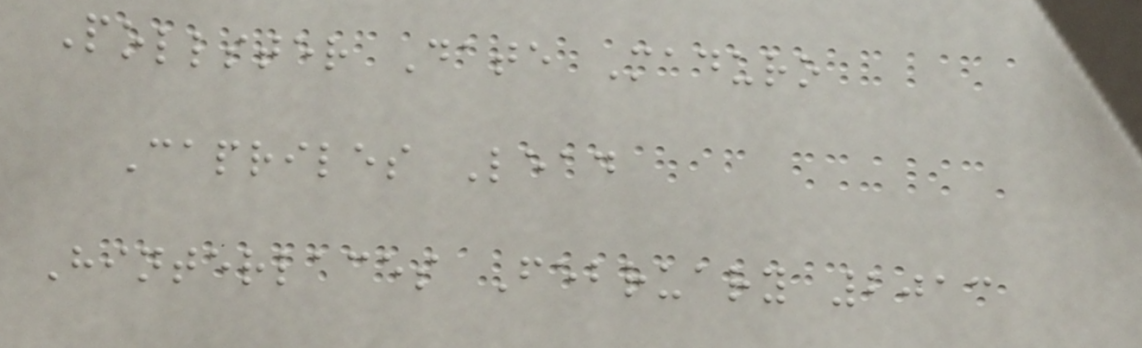Pollster Date Maduro
Capriles Lead
Hinterlaces February 2013
